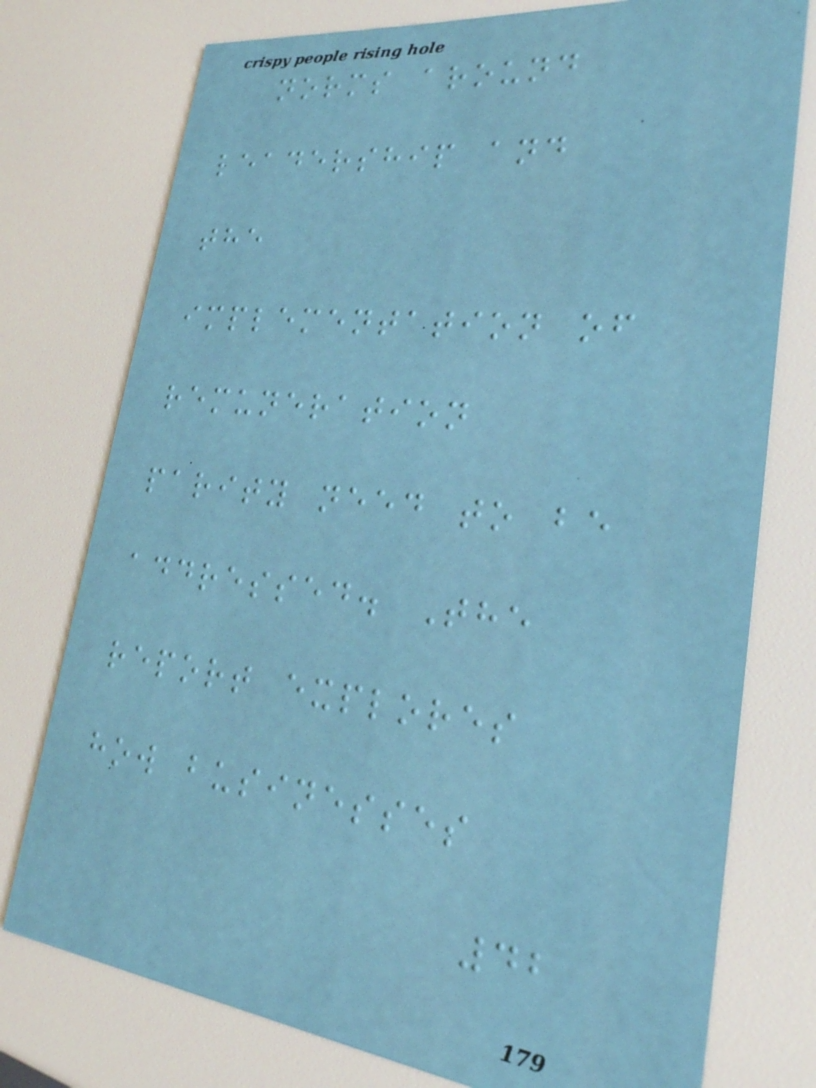norms around
leadership and
the
implementation of
remuneration
parity need to be
addressed. The
report explores
how businesses
42
